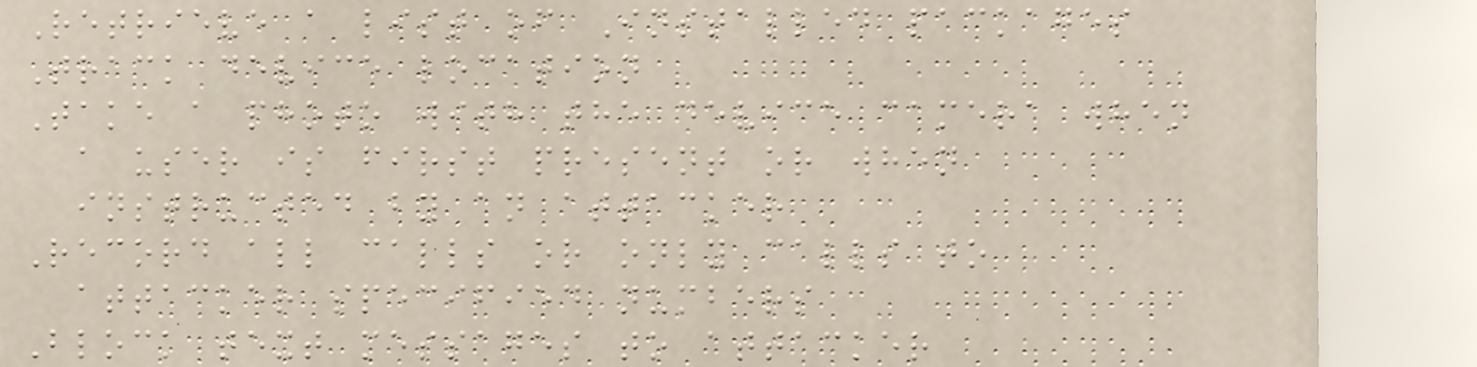Retrieve a list of Installed packages
Track device location
Take a photo with the device camera when
a user is first present or when
instructed by an attacker
Record all calls or only calls to
attacker specified numbers
Block text messages to attacker
